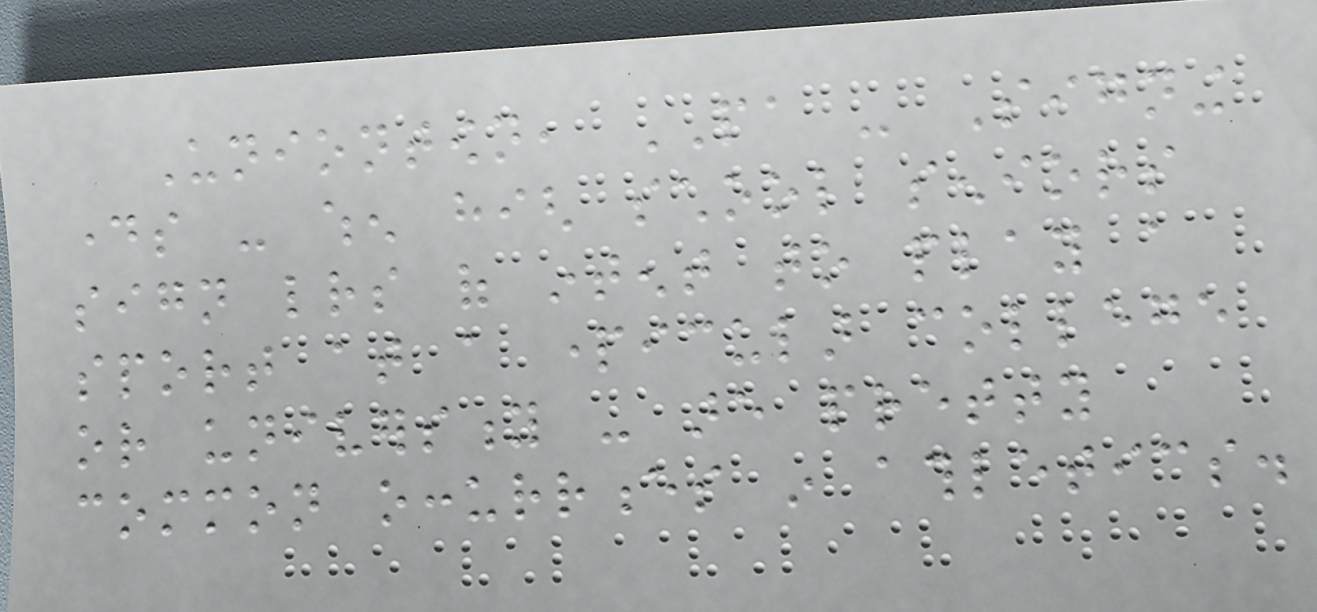Uniontown, PA - Signing
days - when high school seniors
sign letters of intent to play a
sport at a particular college
or university - are pretty
common occurrences in athletics.
